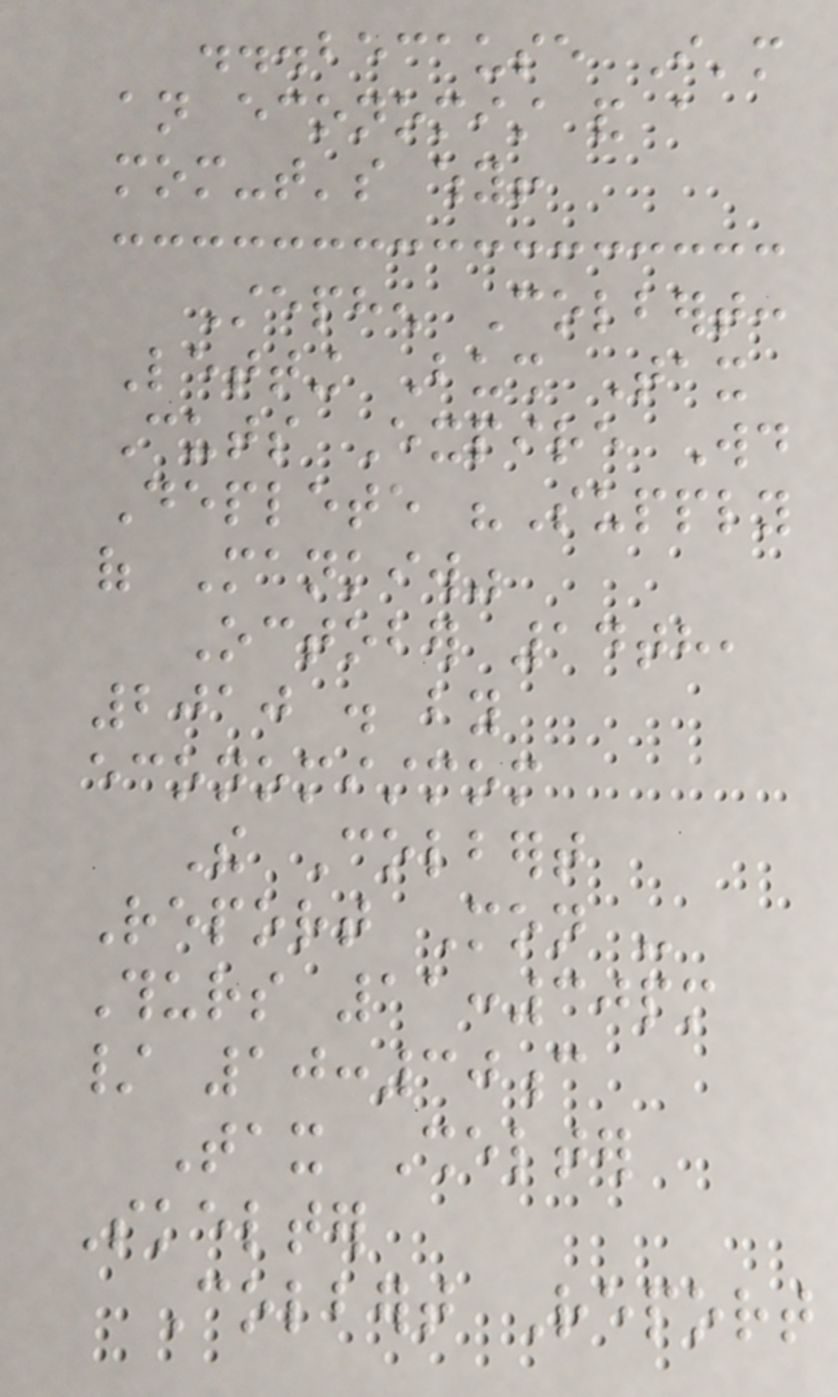...because I'm
an economist and a
mom-that's why!
Stephen Colbert:
Letting Bush Tax
Cuts Expire Would
Deplete "Supply
of Mankiw"
October 14th,
2010 . by
economistmom
The Colbert
Report Mon -
Thurs 11:30pm
/ 10:30c
Tax Shelter
Skelter
Colbert Report
